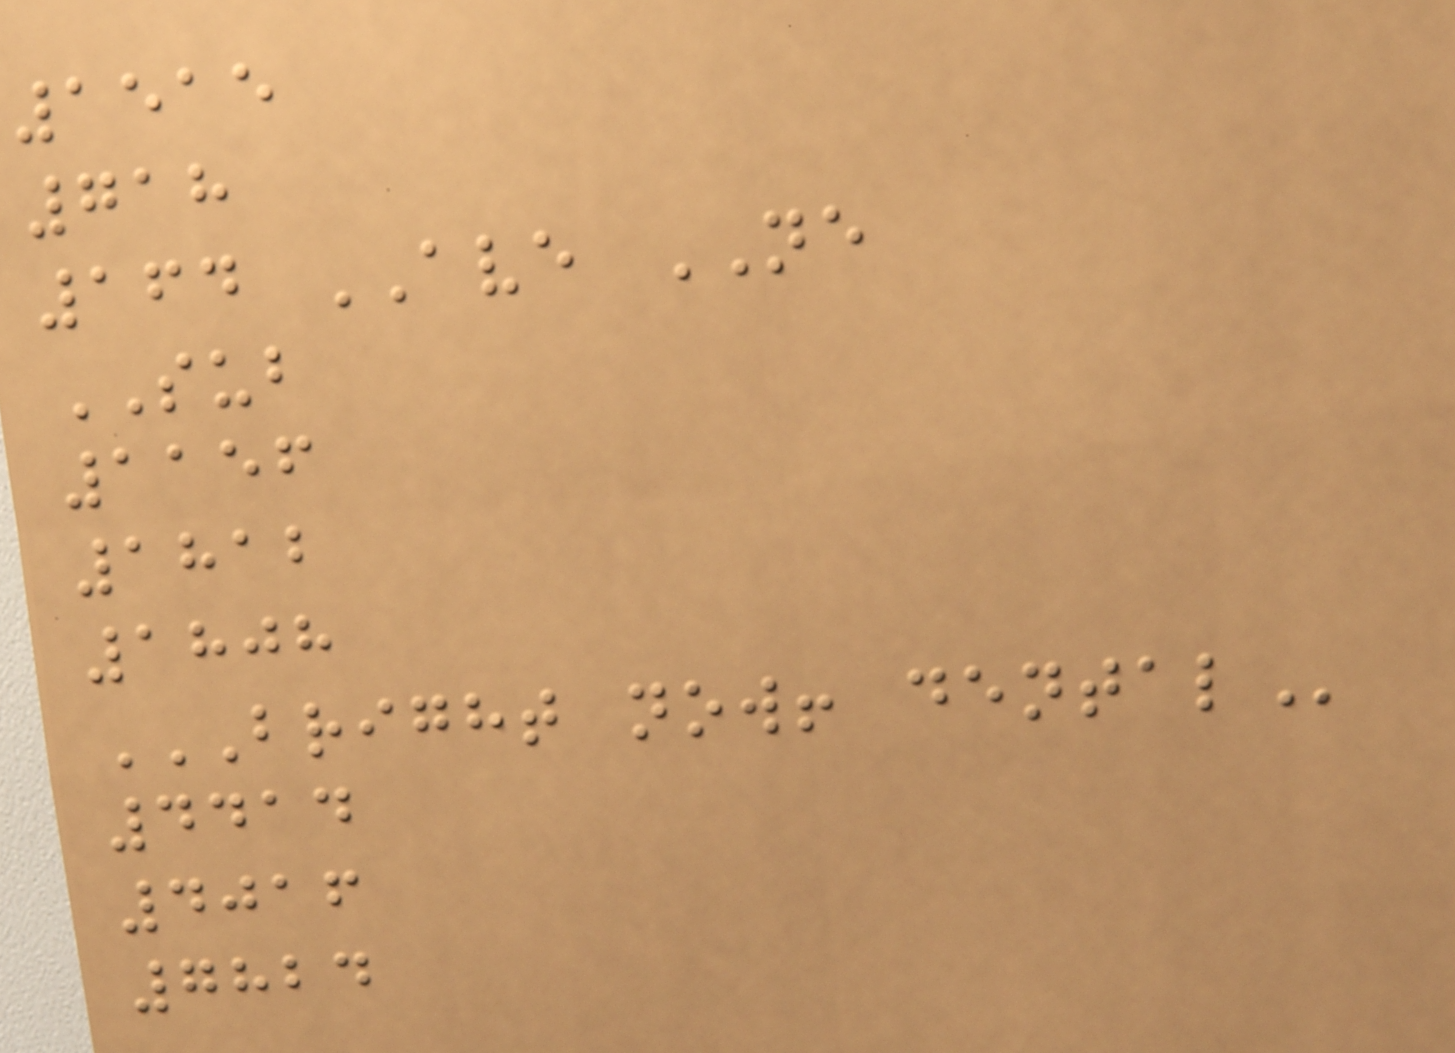1515
718
164 AVE NE
SUB
1156
1812
1808
BRIGHT NOW! DENTAL
4414
4016
7824
